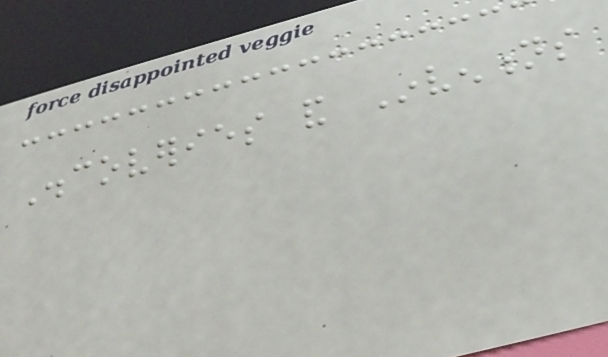Discoveries and Inventions
